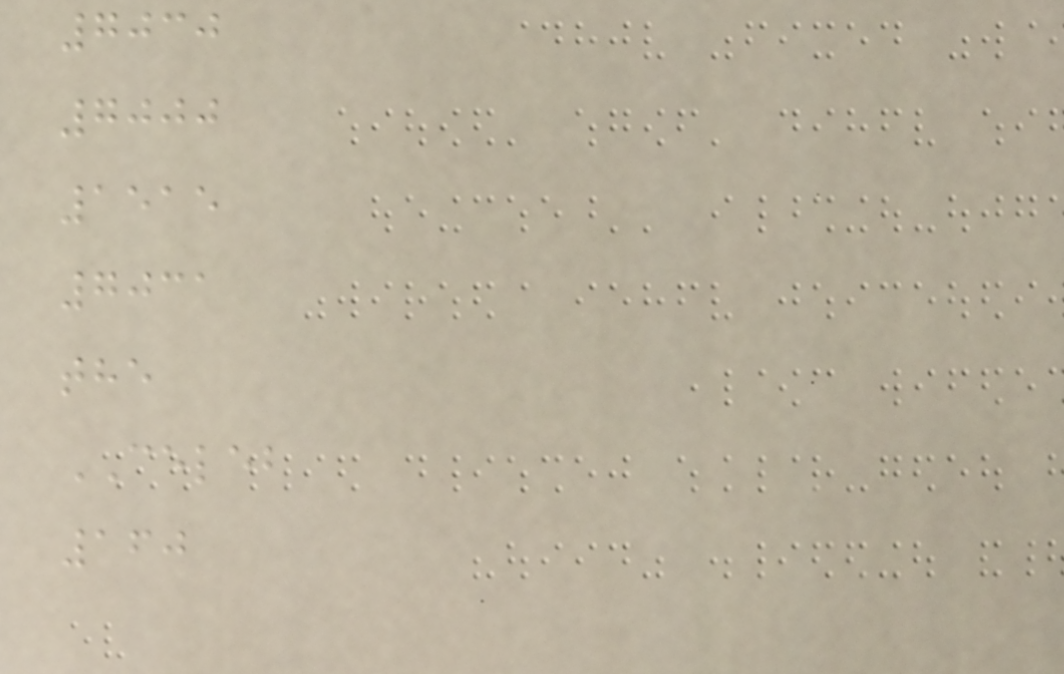7030
7000
1515
7031
the
CELEB
160
